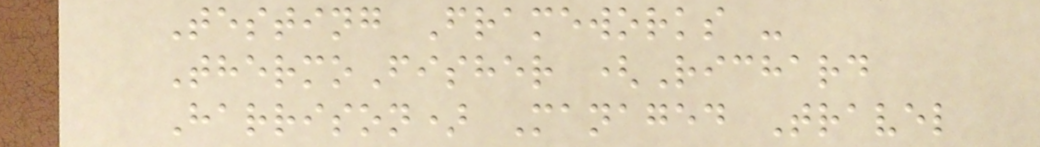Testing Frameworks -
ThermoFisher (Richard
Harrison) Managed Travel
